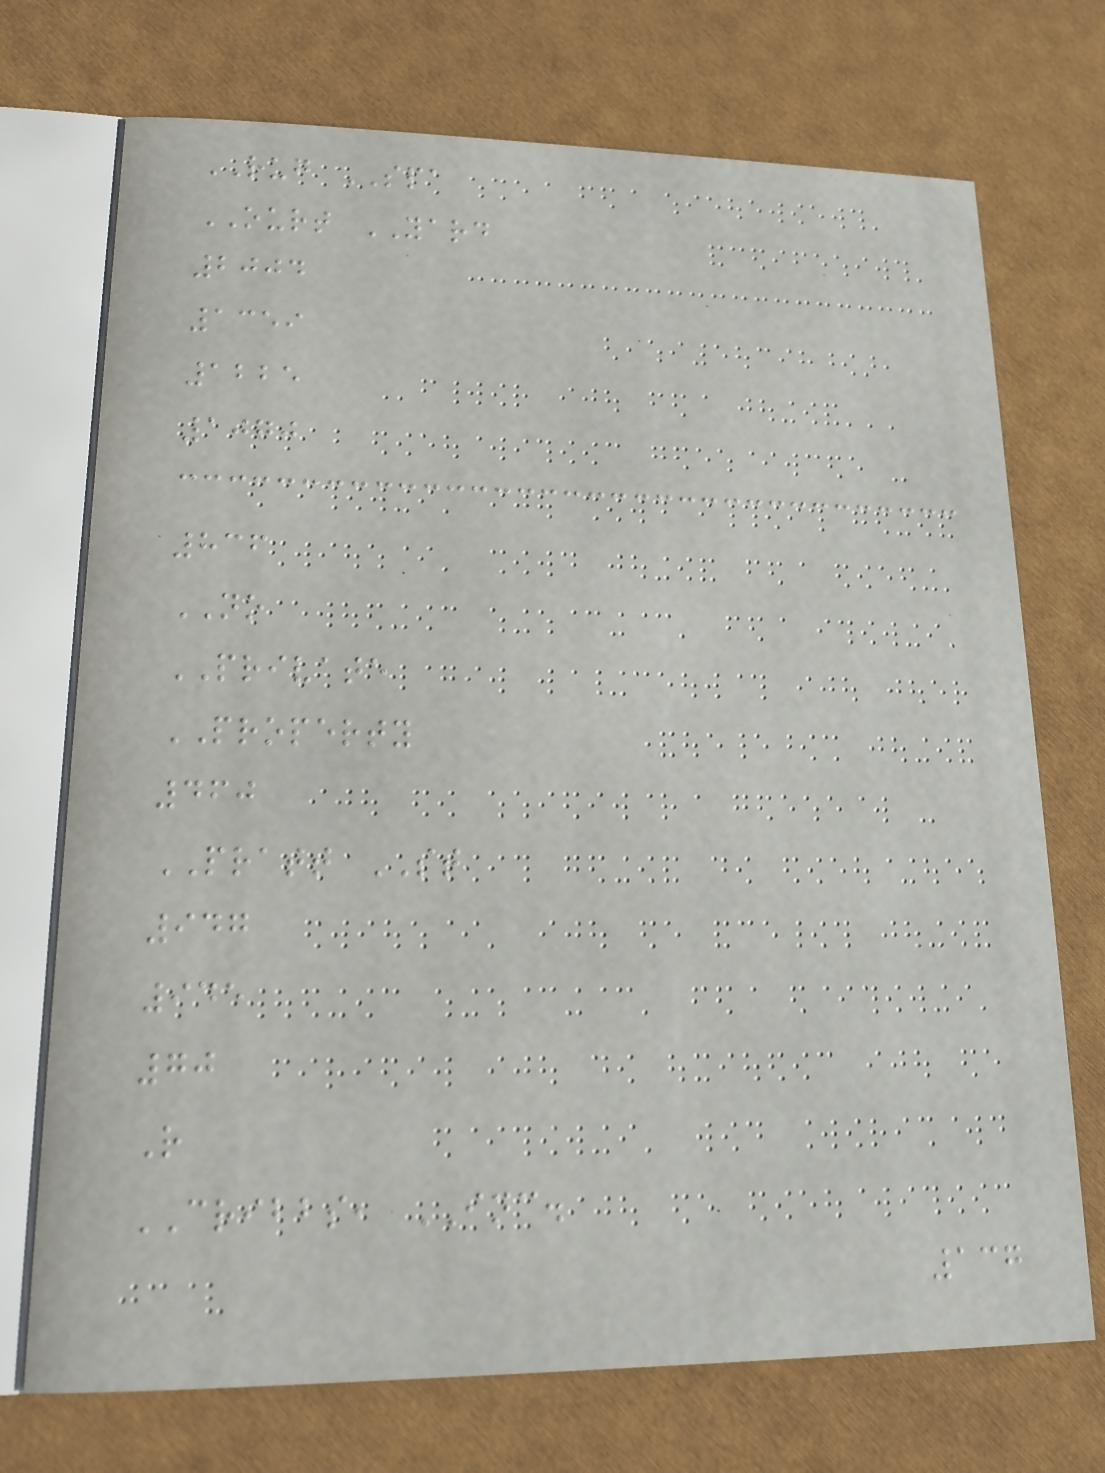RUG SPA
OURT YARD
2004
1359
1225
1070
836
NO
PRIVATE
PROPERTY
460
PRATT ST
947
945
70
R
CRIBBS, INC.
137
